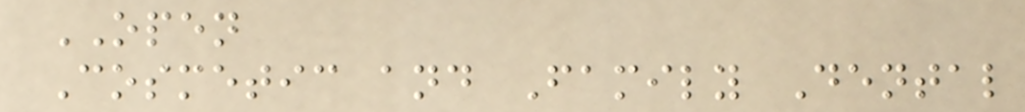OPEN
Cosmetic and Family Dental
